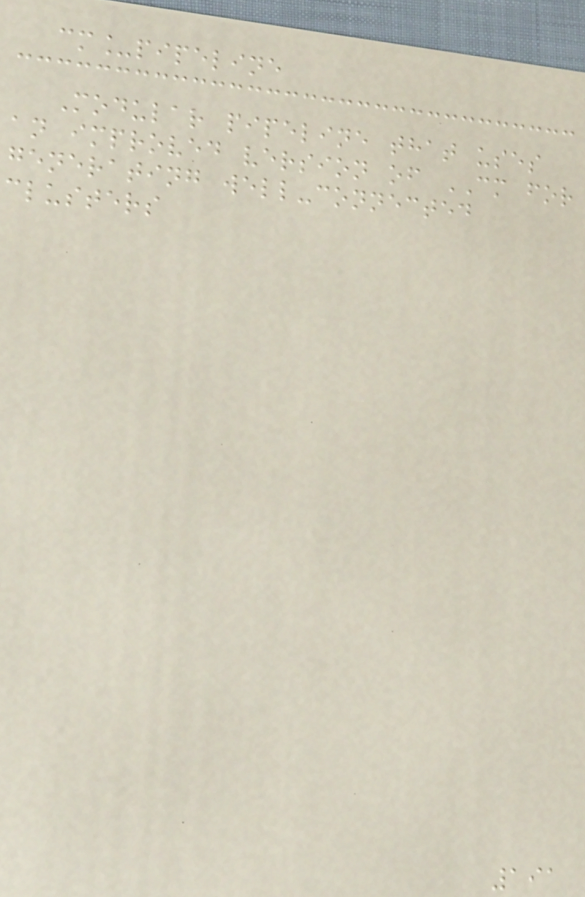cm_pipeline
Modular pipeline that uses
an improved version of CM for
generating well-connected
clusters
191
